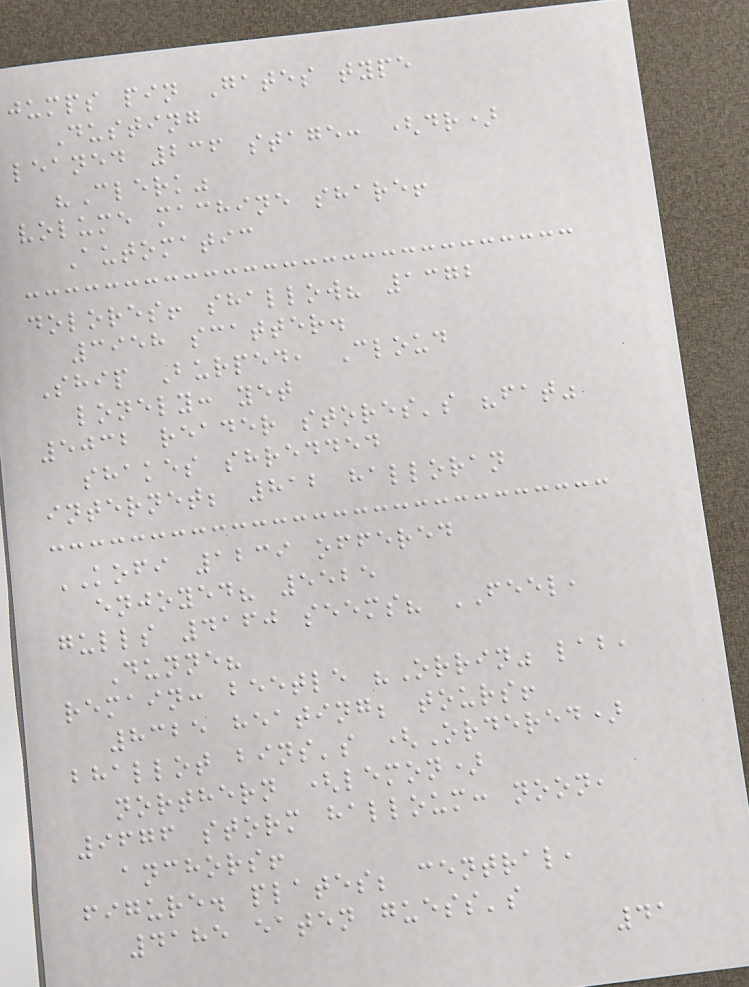jumps pin Gates type
Dusting
leaned 236 stage: (dr)
"Clerk"
volume machine share!
Automatic
dolores! shallow? 1372
3958 scatter.
Ship Burped, Cloud
lonely: yet
5032 reader stores's "fat"
shakes shredded
internet; 812 halloran
KOFI 1239 offered
enjoyed? 5525
gulls 4160 seems? FEEL,
Dunne?
remain: beetle "Orrin" lab,
8325 heating; tours!
bhallot bins's (Ordered)
northern (lemon)
9676 storm halloum: noon,
anchors!
figure. plates; central,
4185 eaten guess's
41
